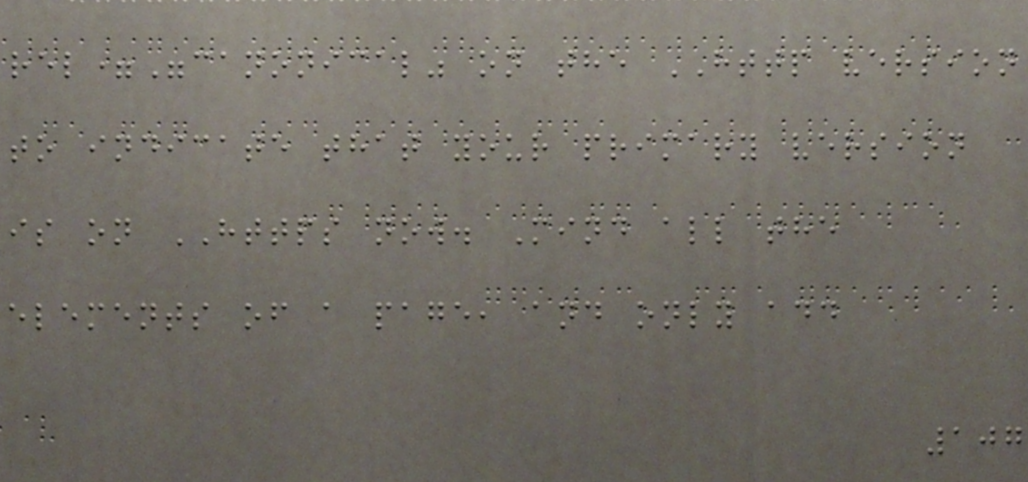rel="canonical" on the HTTP version
to indicate that your primary version
is on HTTPS now. Mind all the
elements of a page, and only add
107
